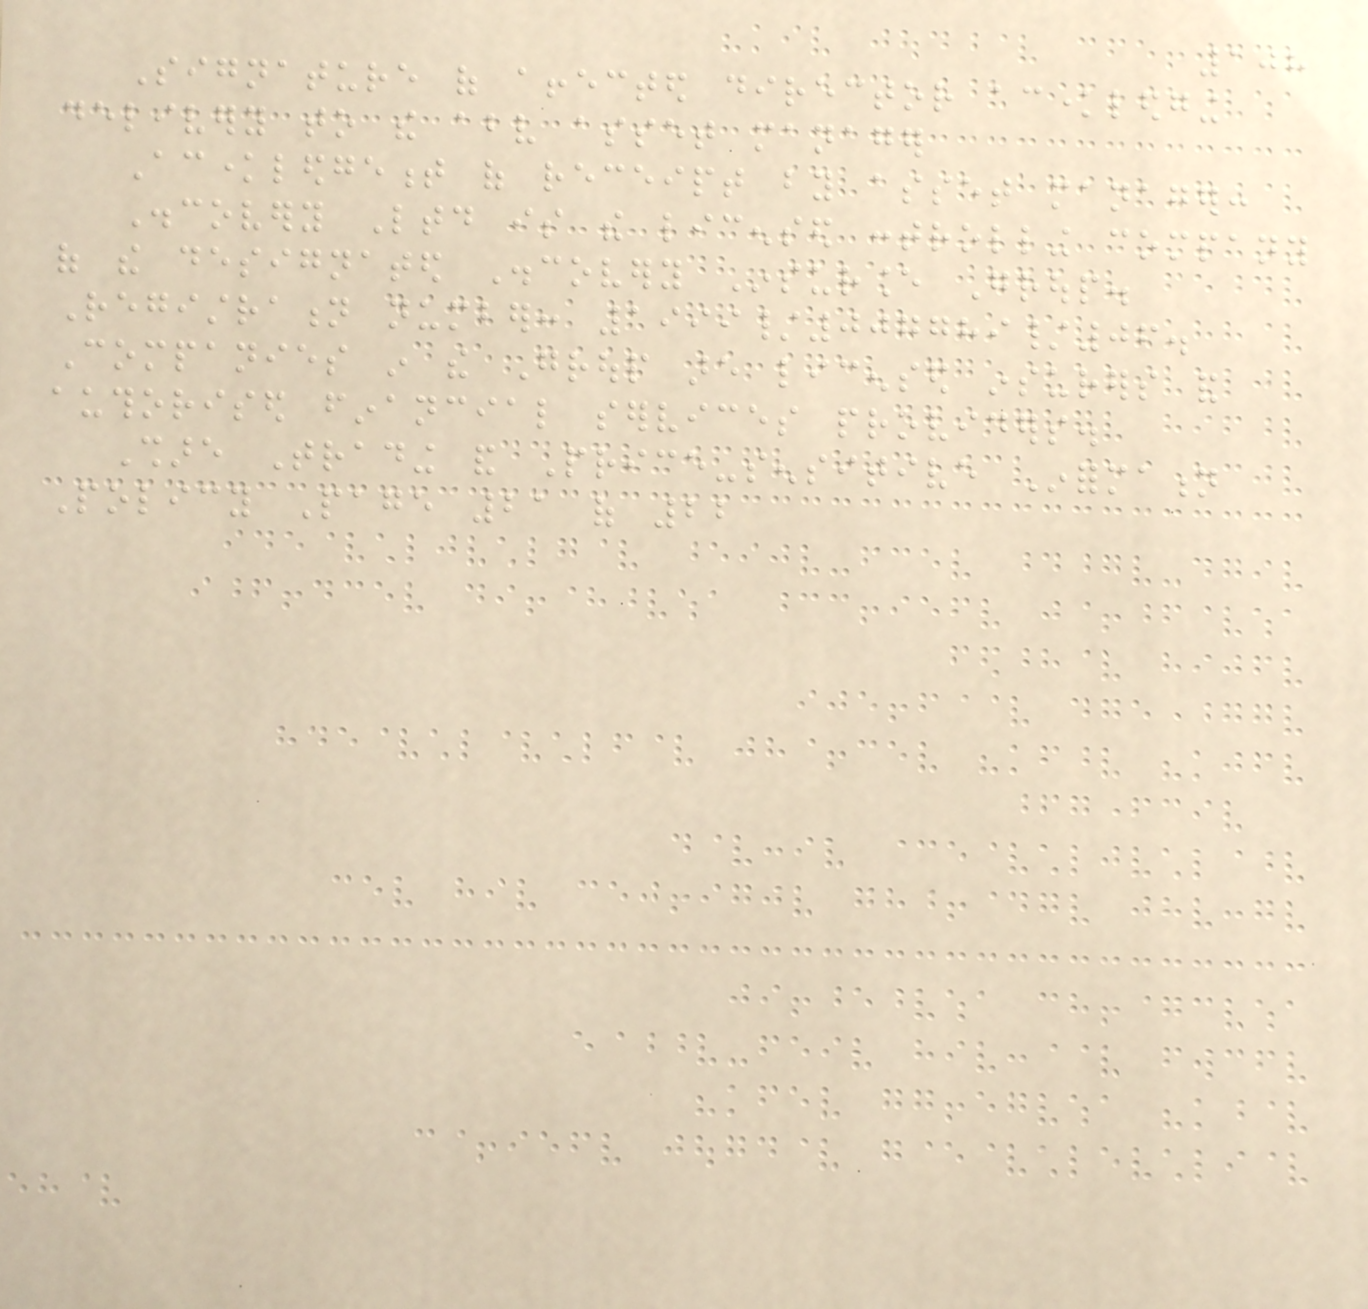108
Signature of affected director acknowledging
delivery to the above asset manager
Acknowledgement of receipt by asset manager:
Discovery Ltd is the licensed controlling company
of the designated Discovery Insurance Group.
Registration number: 1999/007789/06.
Companies in the Group are licensed insurers and
authorised financial services providers.
Share Trading and Price-sensitive Information
Policy Page 21 of 22
